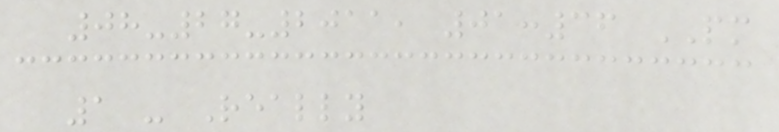08-27-2011, 01:36 PM
1 - Really
